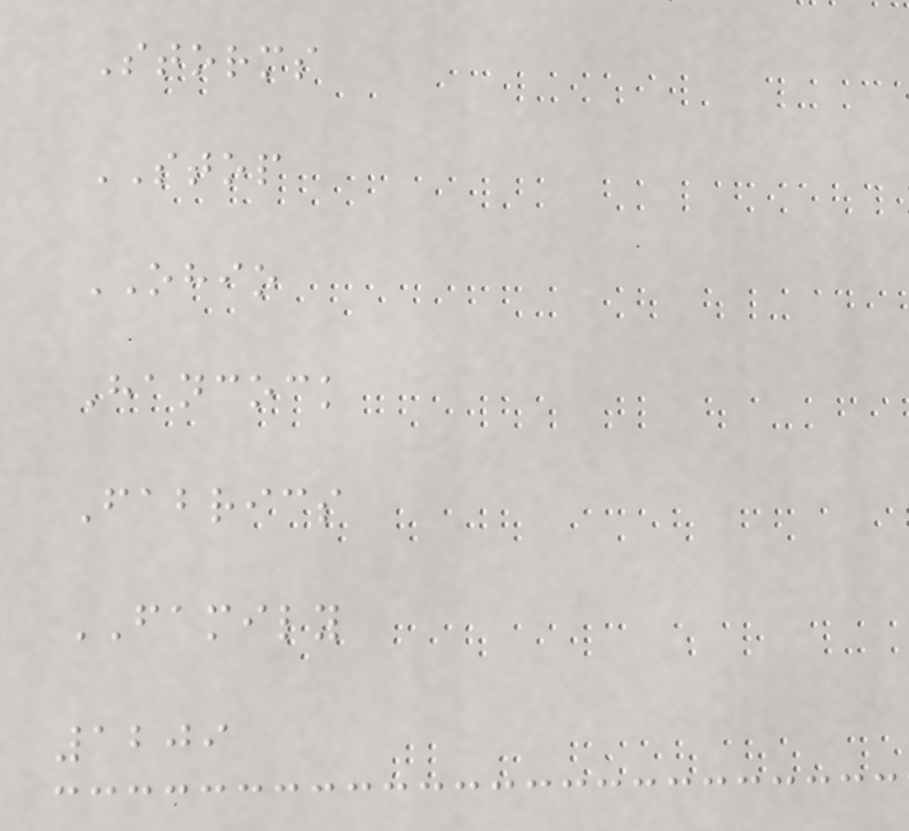Storms
STOP
OHIO
Hancock
Fabrics
FAMILY
1209
